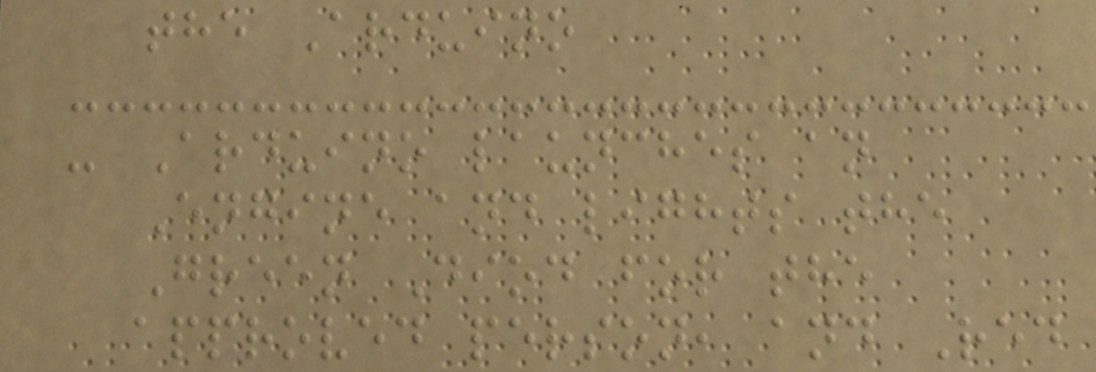the Arduino
- Arduino launches an
Engine and lights the
Green Diod for the
approved person, and Red
